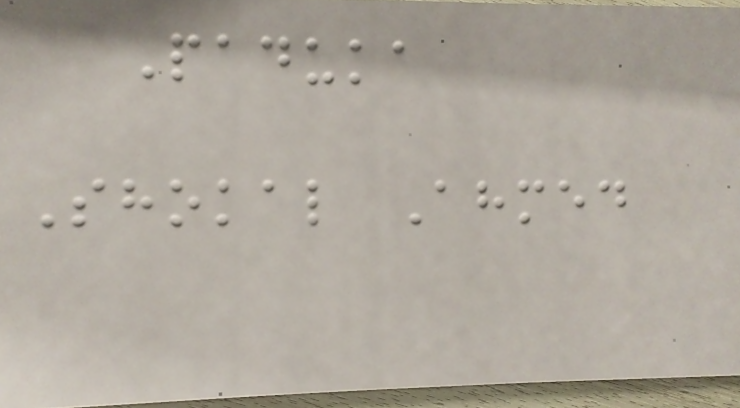Paduka
Shokal Ahmed
